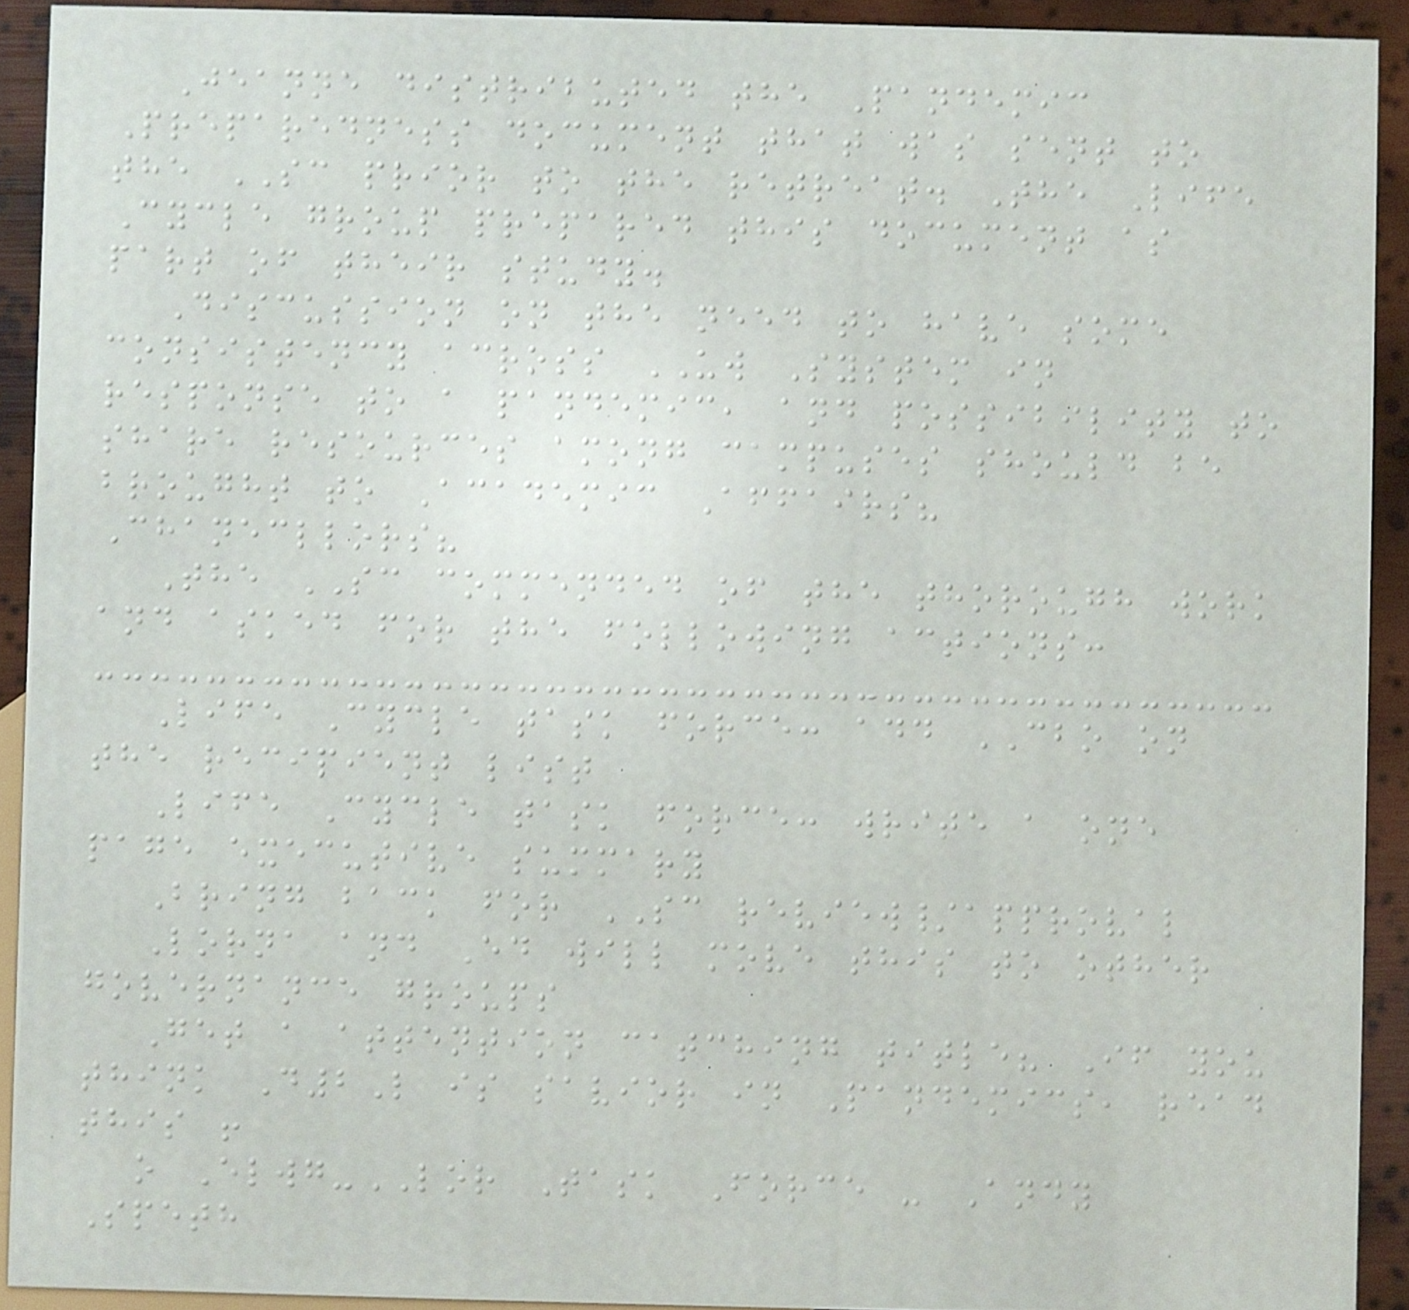Jeanne distributed the Pandemic
Preparedness document that was sent to
the SC prior to the retreat. The Life
Cycle group prepared this document as
part of their study.
Discussion on the need to have some
consistency across UW System in
response to a pandemic, and possibility to
share resources among campuses should be
brought to Academic Affairs?
Chanecllors?
The SC commended of the thorough work
and asked for the following actions:
Life Cycle task force: add CBO on
the recipient list
Life Cycle task force: write a one
page executive summary
Bring back for SC review/approval
Lorna and Ed will move this to other
governance groups
Get a attention catching title? If you
think D2L is savior in Pandemics, read
this !
o Elwg-LOR Task Force - Andy
Speth
